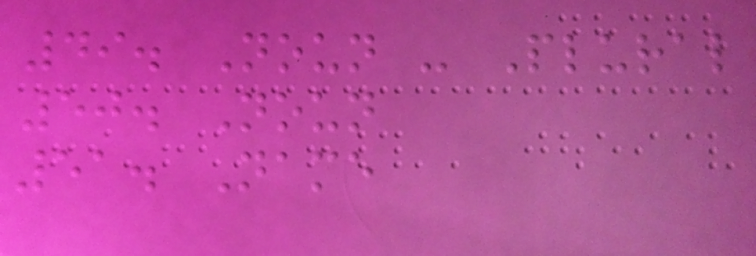49. Noun - Plural
50. Noun
51. Name
